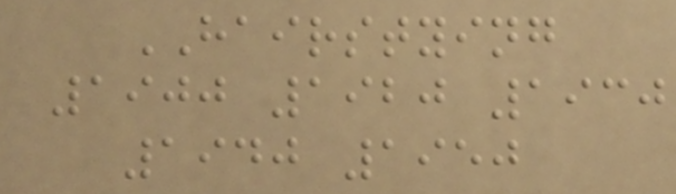HAIRSTYING
1900 1920 1930
1940 1950
